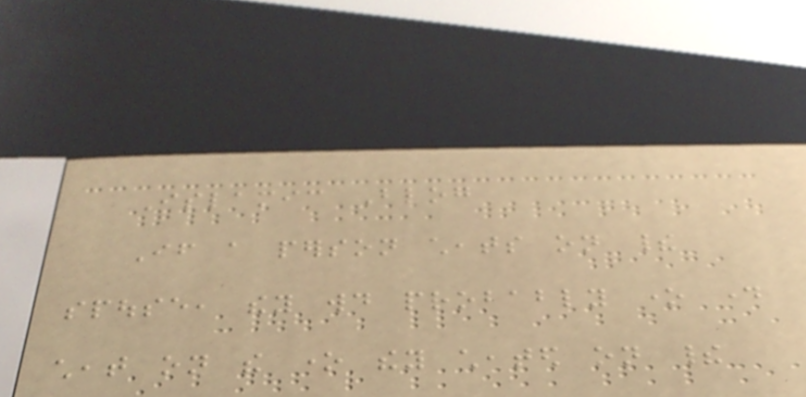Islamic Blog
If a person cheats on their
spouse, they would probably one day
cheat on the one they cheated on their
